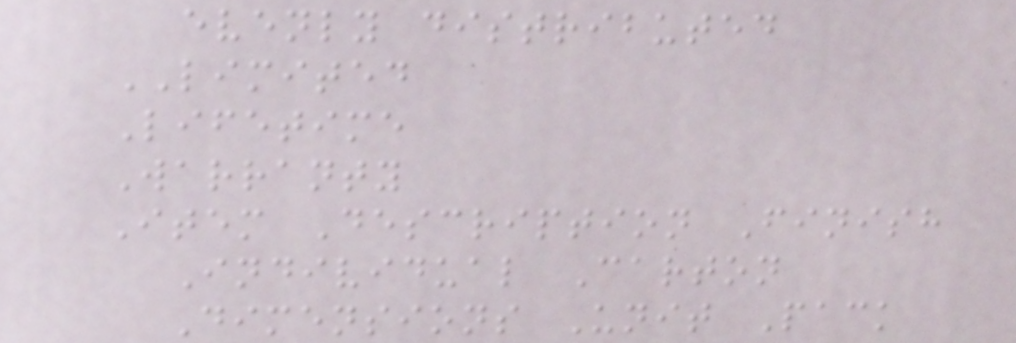evenly distributed
LIMITED
Lifetime
Warranty
Item Description Finish
Individual Carton
Dimensions Unit Pack
